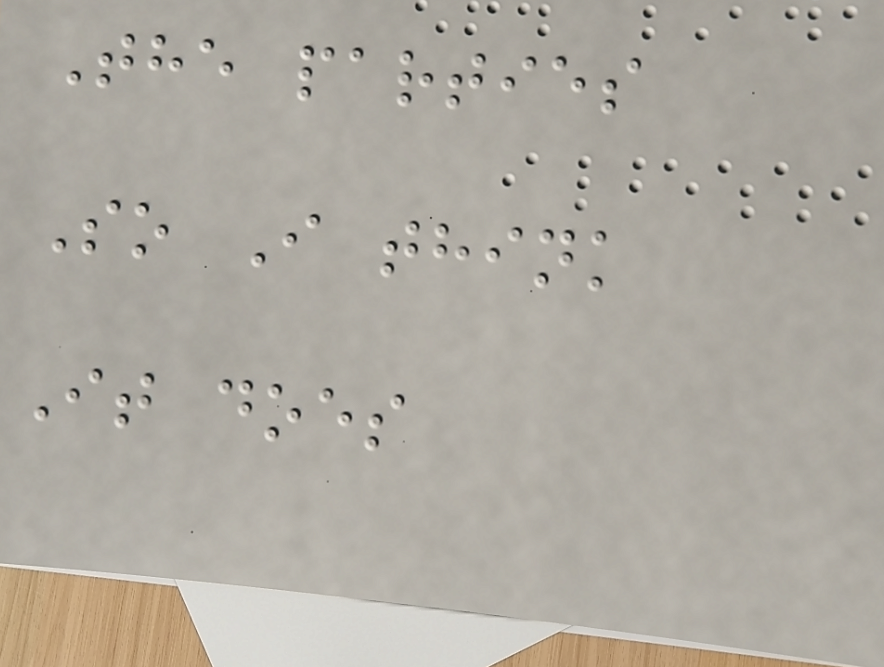The parties
So I think
It does
